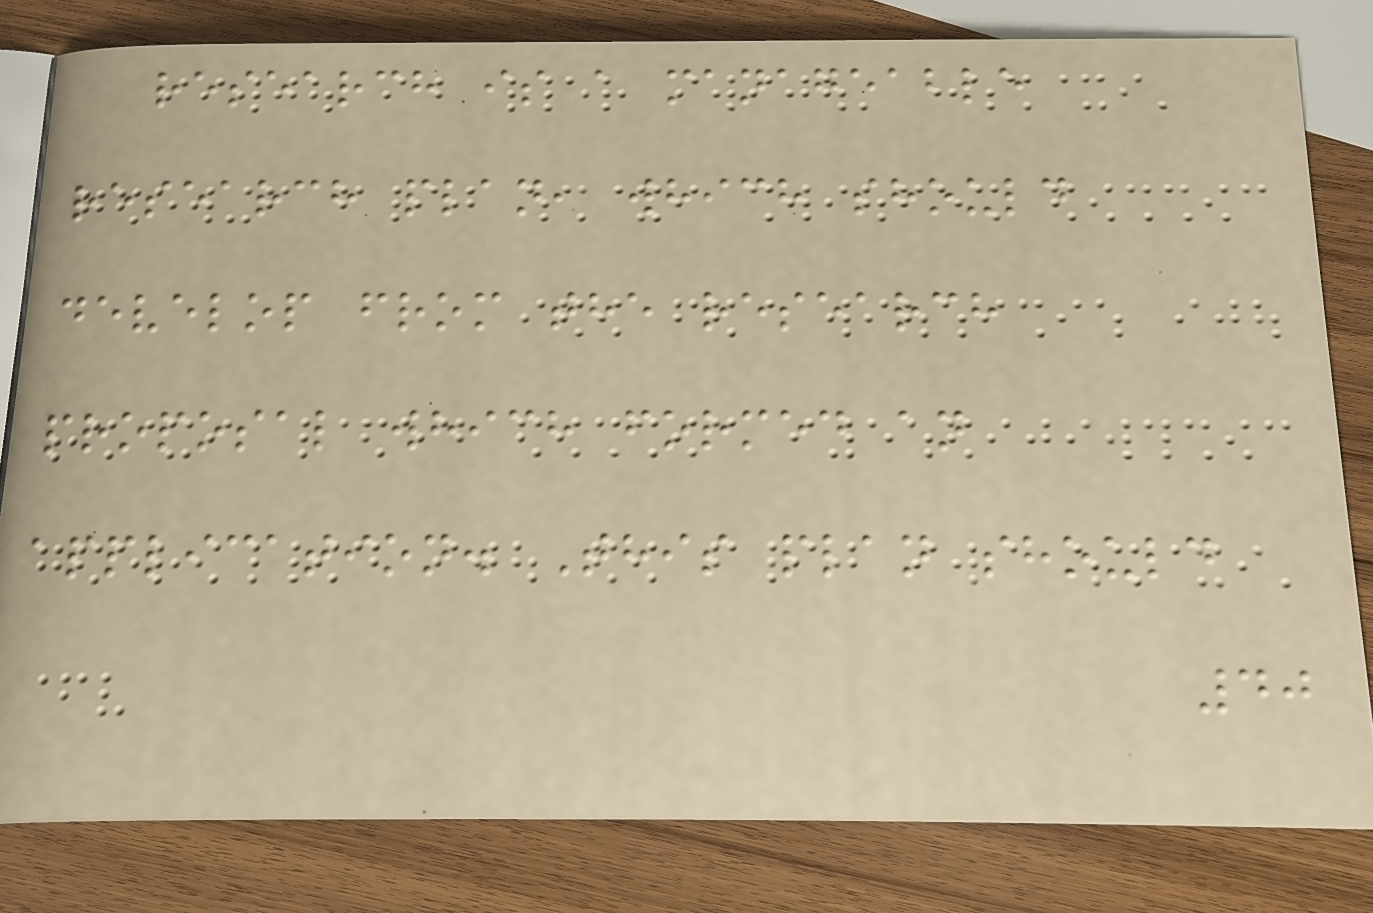research is a manageable
research plan, which should
develop from the research
proposal which formed an
application. This plan should
40
